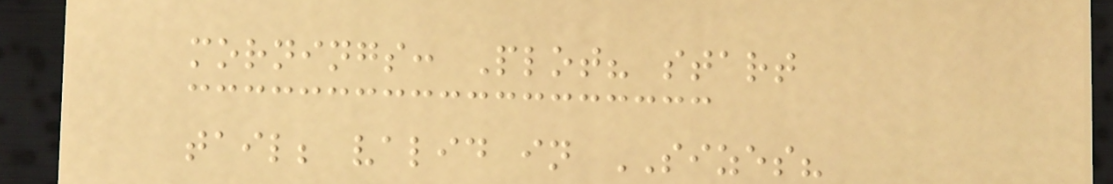mornings: Plot? start
tail; valid in SIZES?
